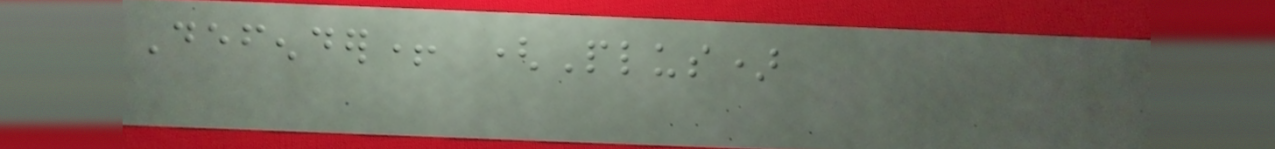Defender+ (Plus)
